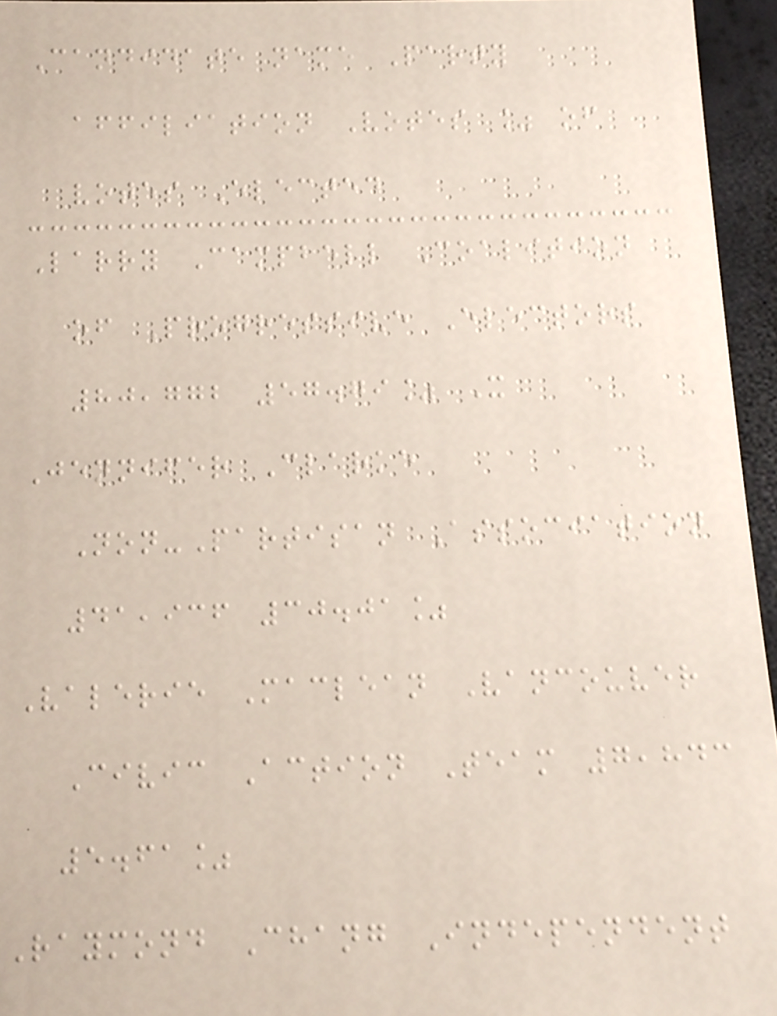Candidate name Party
affiliation Votes % of
votes Elected
Larry Campbell Coalition
of Progressive Electors
80,772 57.79% X
Jennifer Clarke
Non-Partisan Association
41,936 30.01%
Valerie Maclean Vancouver
Civic Action Team 7,843
5.61%
Raymond Chang Independent
